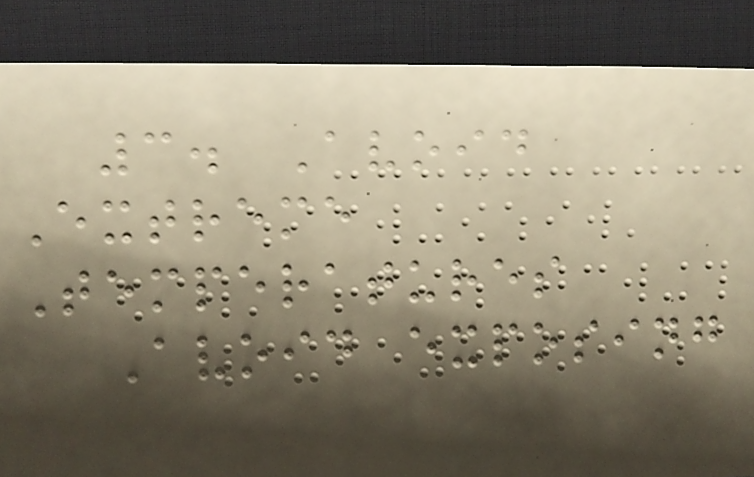3. Avoid
Extreme
Temperatures
Avoid exposing
